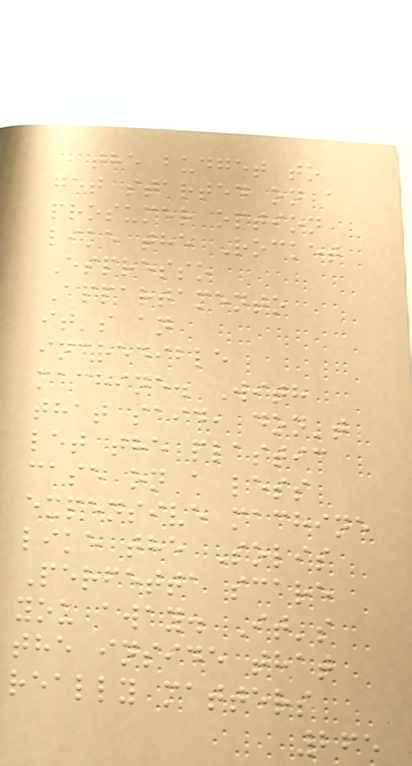the budget to
get started on a
prosumer option
like the Rocket
Espresso
Appartamento
it's an
incredible
machine. With
that said, don't
let the plastic
case on a less
expensive machine
like the Solis
Perfetta scare
you away. It's
the inside that
really matters
265
